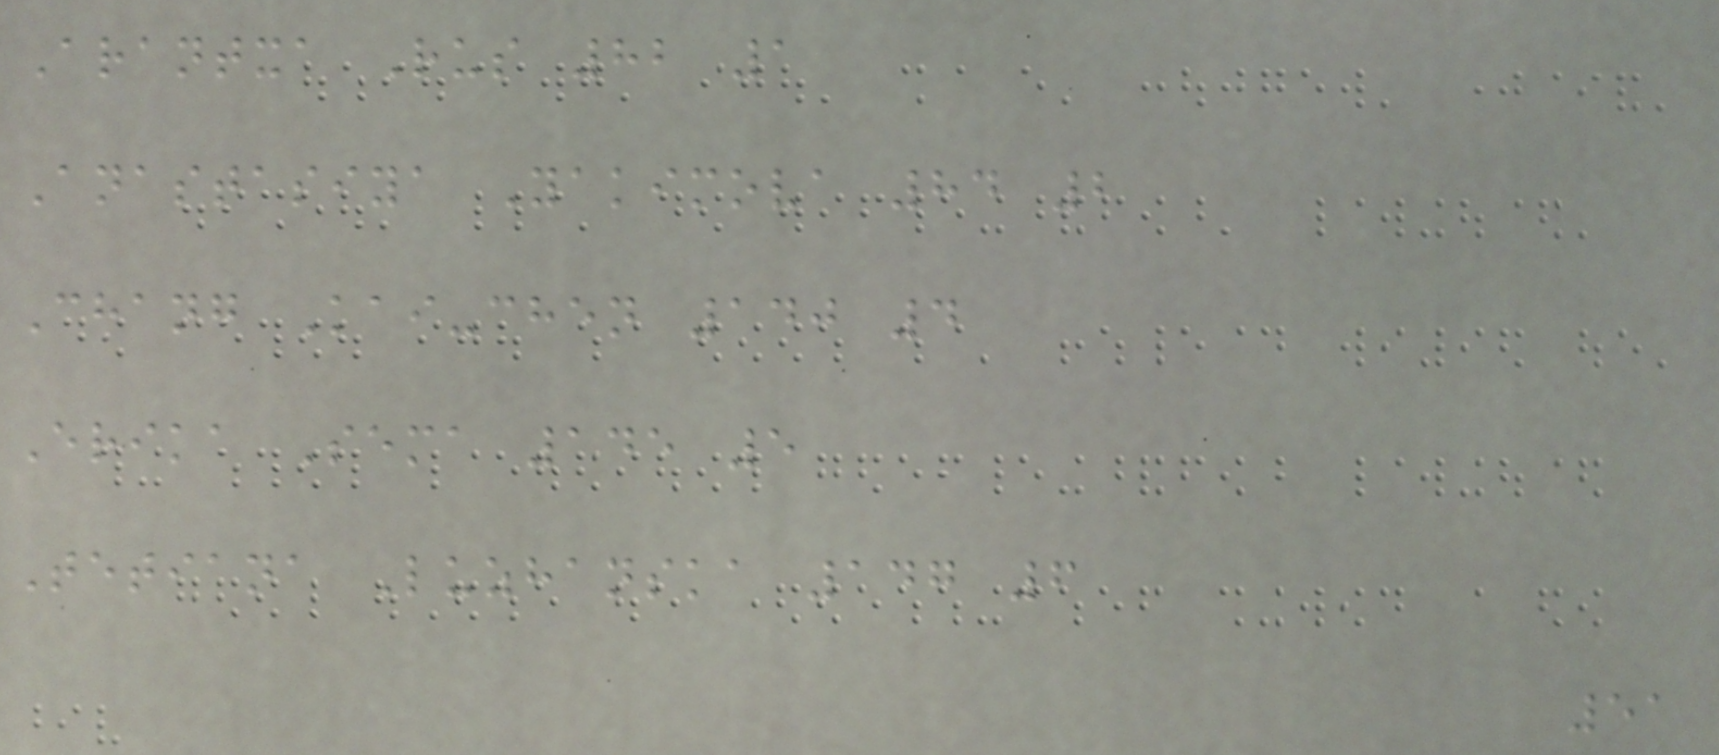Arantxa Rus 82 1
Anastasiya Yakimova 84 2
Chang Kai-chen 140 4
Erika Sema 145 5
Tetiana Luzhanska 147 6
51
